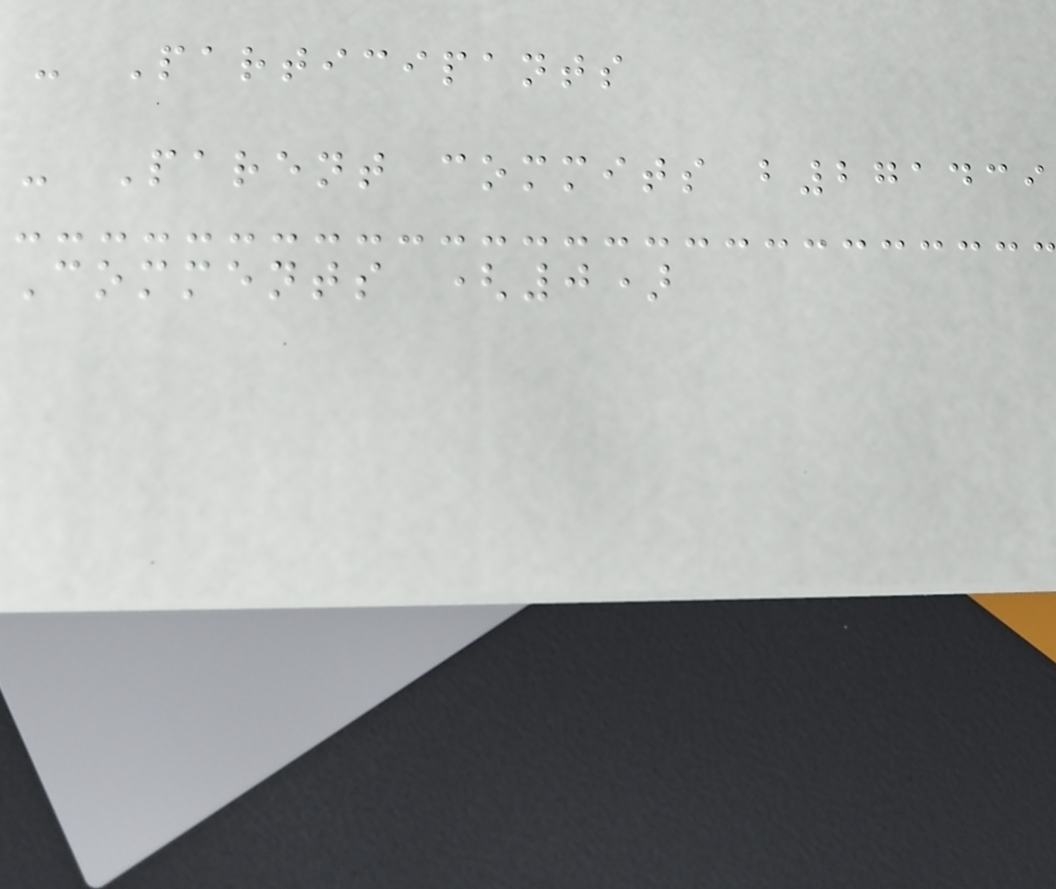- Participants
- Parent commits b271439
Comments (0)
